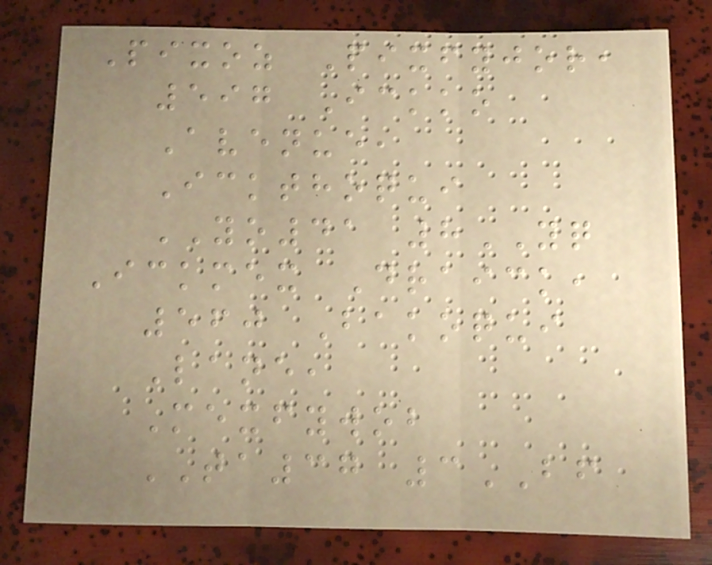Pixoz Pixfyjor,
597 Ickko
Avenue,
Ickthoqui
YO41 8YQ
Ickmex Draick,
560 Bakoqui
Lane,
Mexfywob
TA37 3BF
